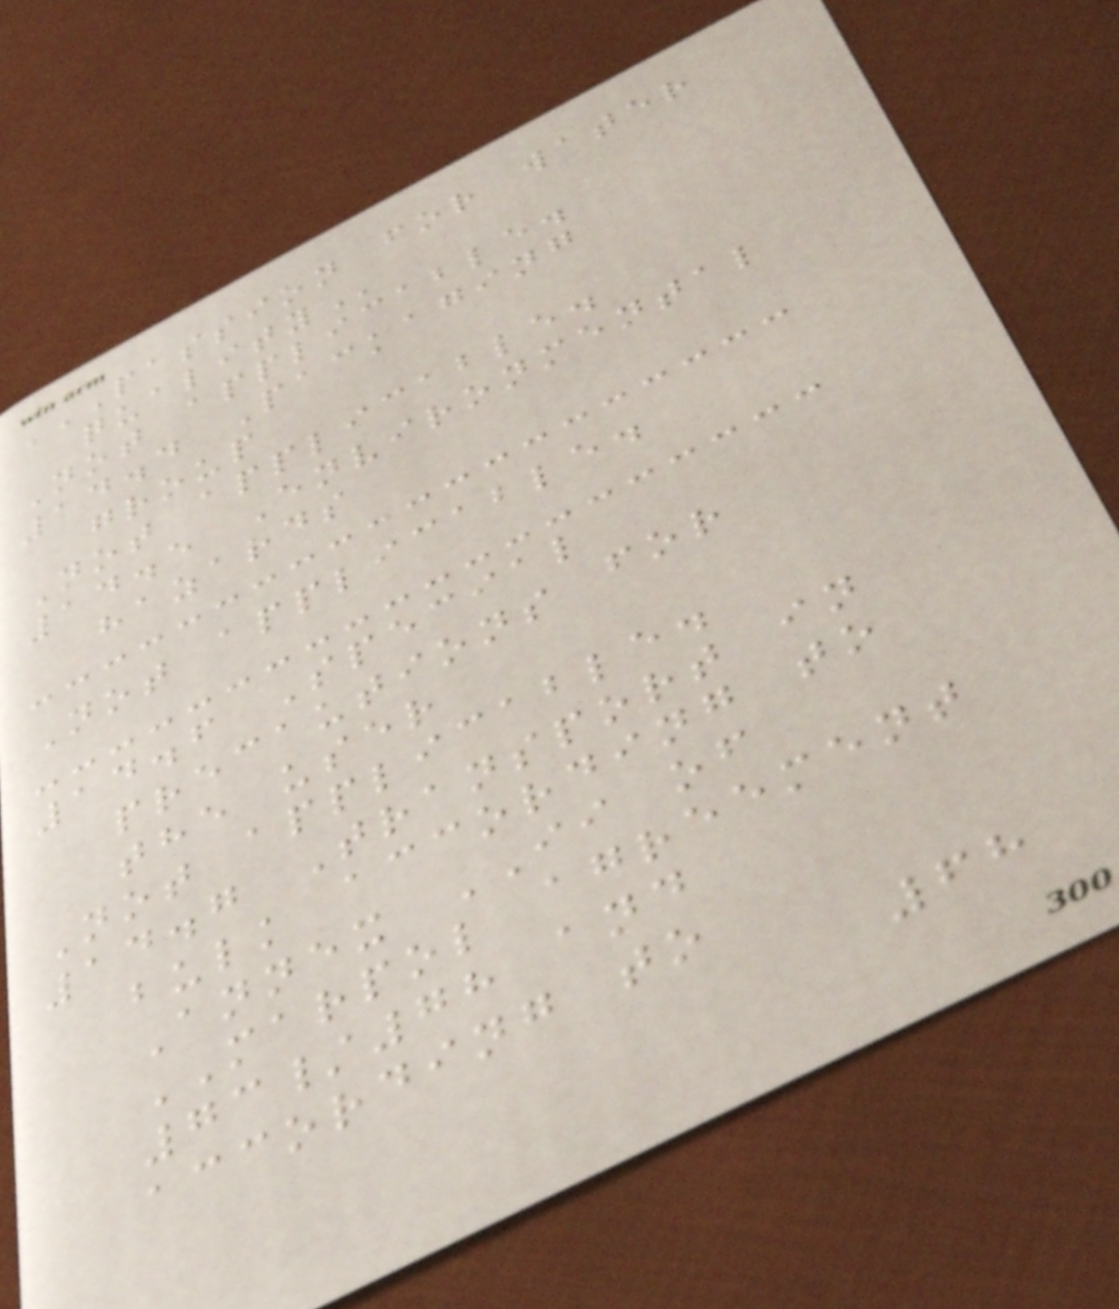PASSION FOR WATER
QUALITY
Not applicable.
14.4 Packaging
group
Not applicable.
14.5 Environmental
hazards
Not applicable.
14.6 Special
precautions for
the user
Not applicable.
14.7 Transport in
bulk according to
Annex II of
MARPOL agreement
73/78 and
according to
68
